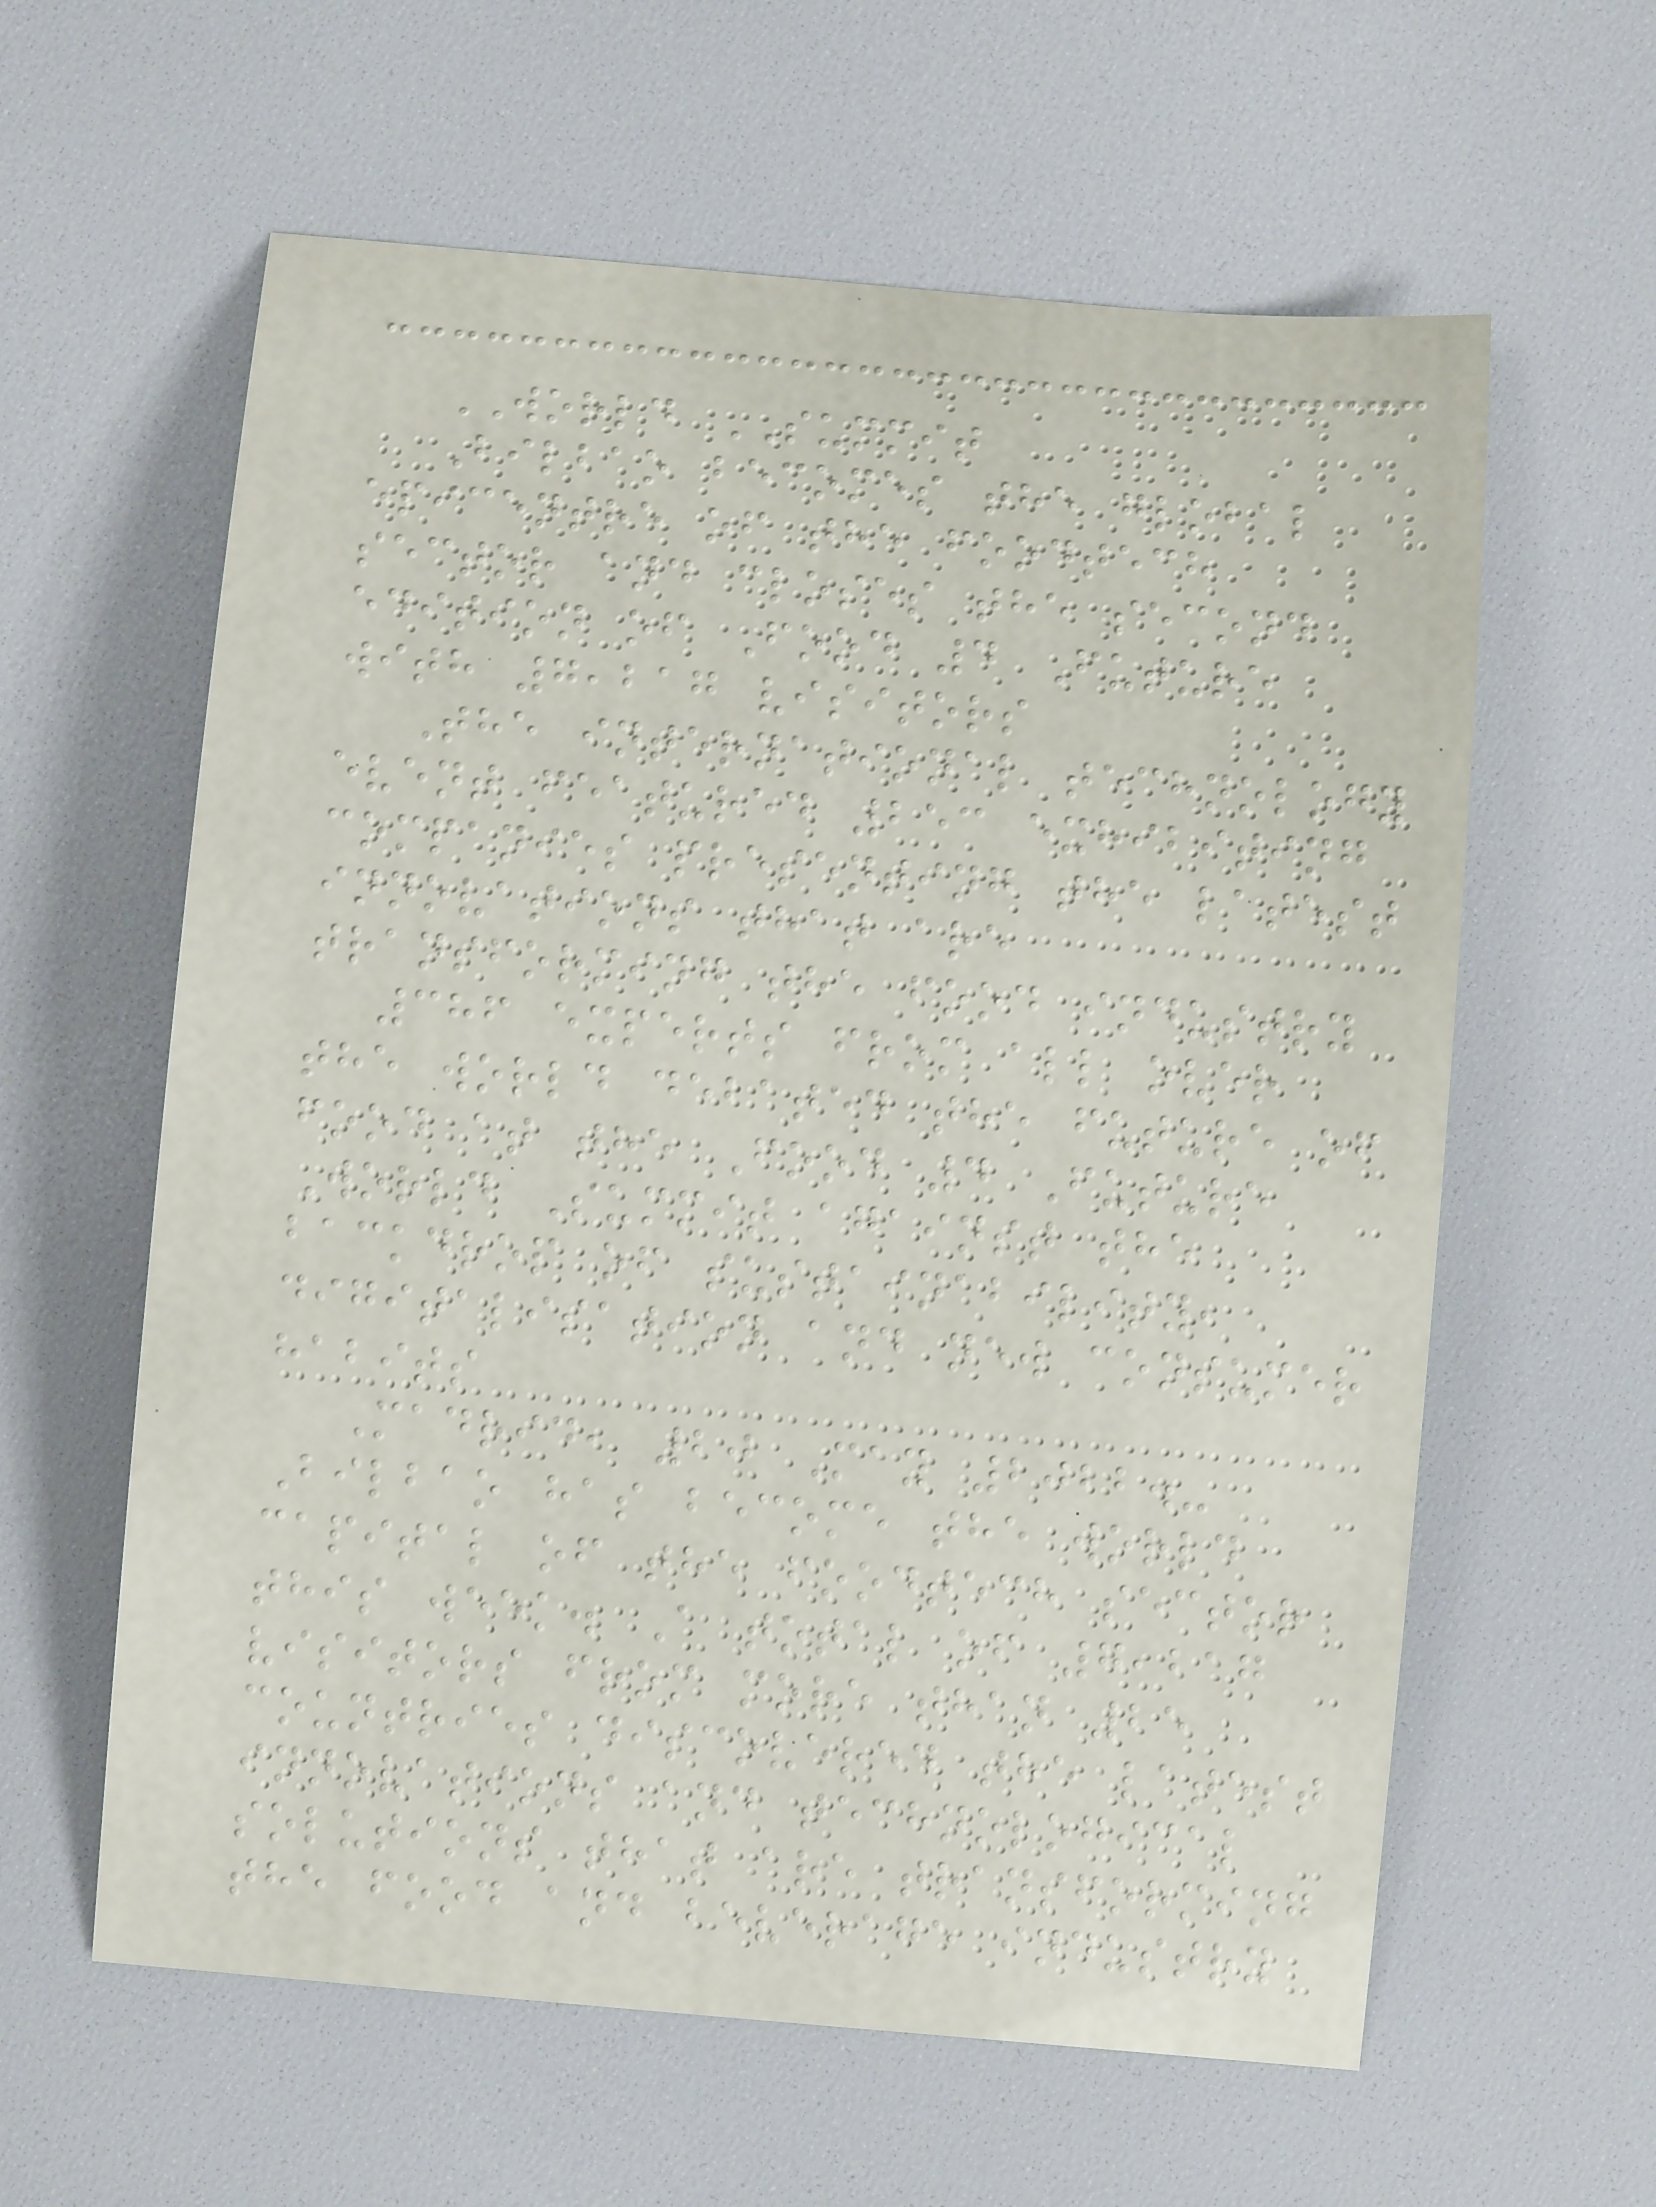WORLD SUMMIT
Bilbao becomes the global
epicentre of the foodtech
sector and closes the second
edition of Food 4 Future
with 7,217 visitors
The international technology
event featured 253 exhibiting
companies presenting the latest
innovations that are
transforming the food industry
386 experts from all over
the world debated the future of
food at the Food 4 Future
World Summit against the
backdrop of sustainability,
digitalisation and new consumer
habits
Madrid, 20 May 2022.-
Bilbao has become the world
capital of the foodtech sector
this week. A total of 7,217
visitors from more than 25
countries discovered the latest
innovations and technological
solutions that are transforming
the food and beverage industry
